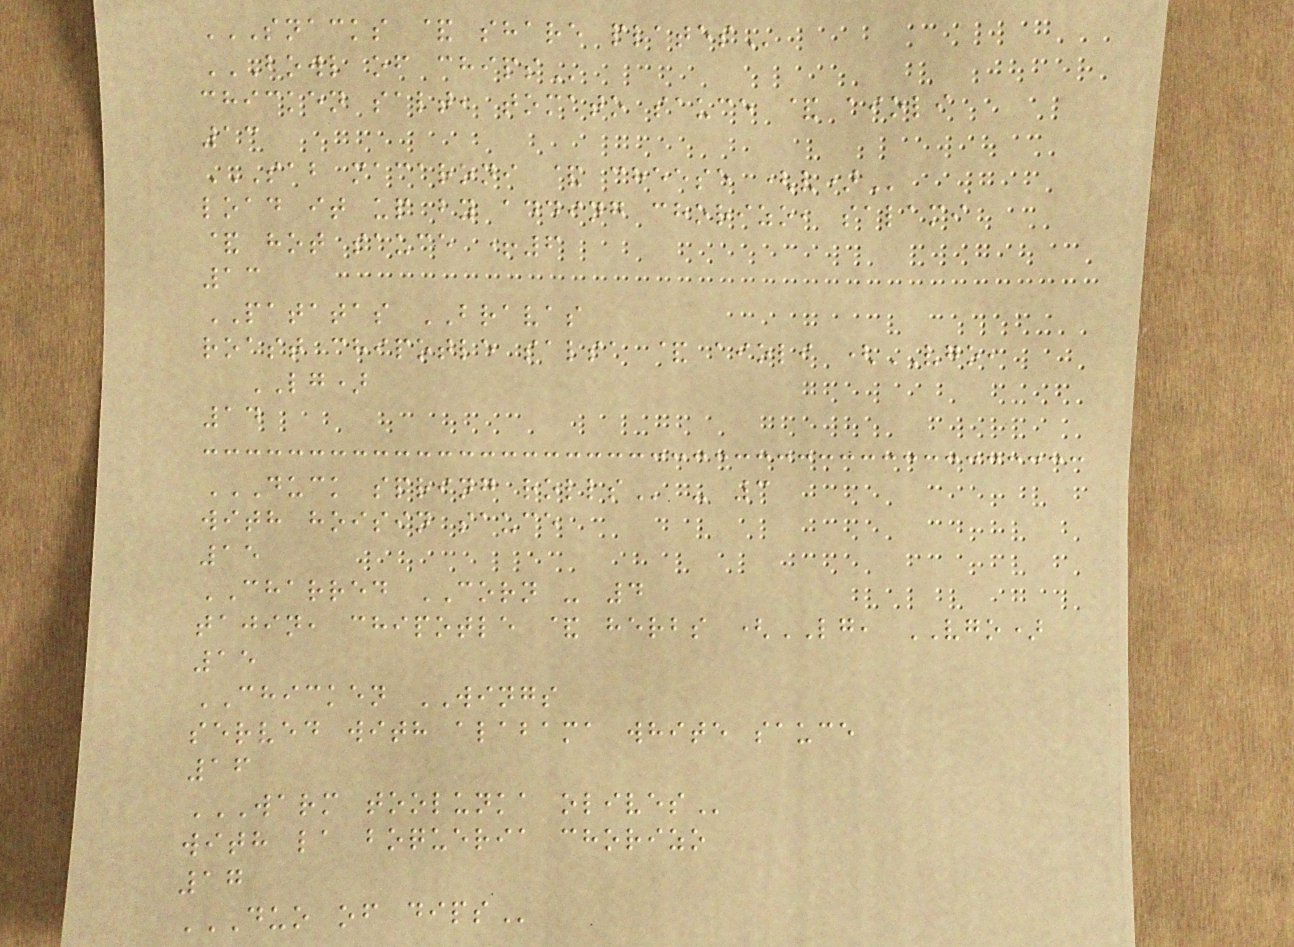SNACKS & SHARE PLATES
BOWL OF CHIPS
chicken salt, tomato sauce & aioli
13
SAB MACARONI & CHEESE (V)
load it up by adding chorizo, salami
& hot sauce +6
13
PATATAS BRAVAS
roast chipotle salsa & aioli (VGO,
LG)
14
DUCK SPRING ROLLS - 3
with hoisin sauce
15
CHARRED CORN - 4
tajin, chipotle & herbs (LG, VGO)
15
CHICKEN WINGS
served with alabama white sauce
16
WARM TOOLUNKA OLIVES
with la boqueria chorizo
17
DUO OF DIPS
